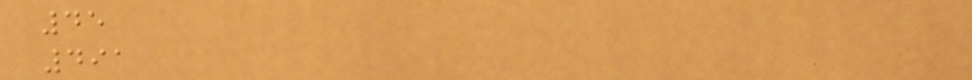45
491
